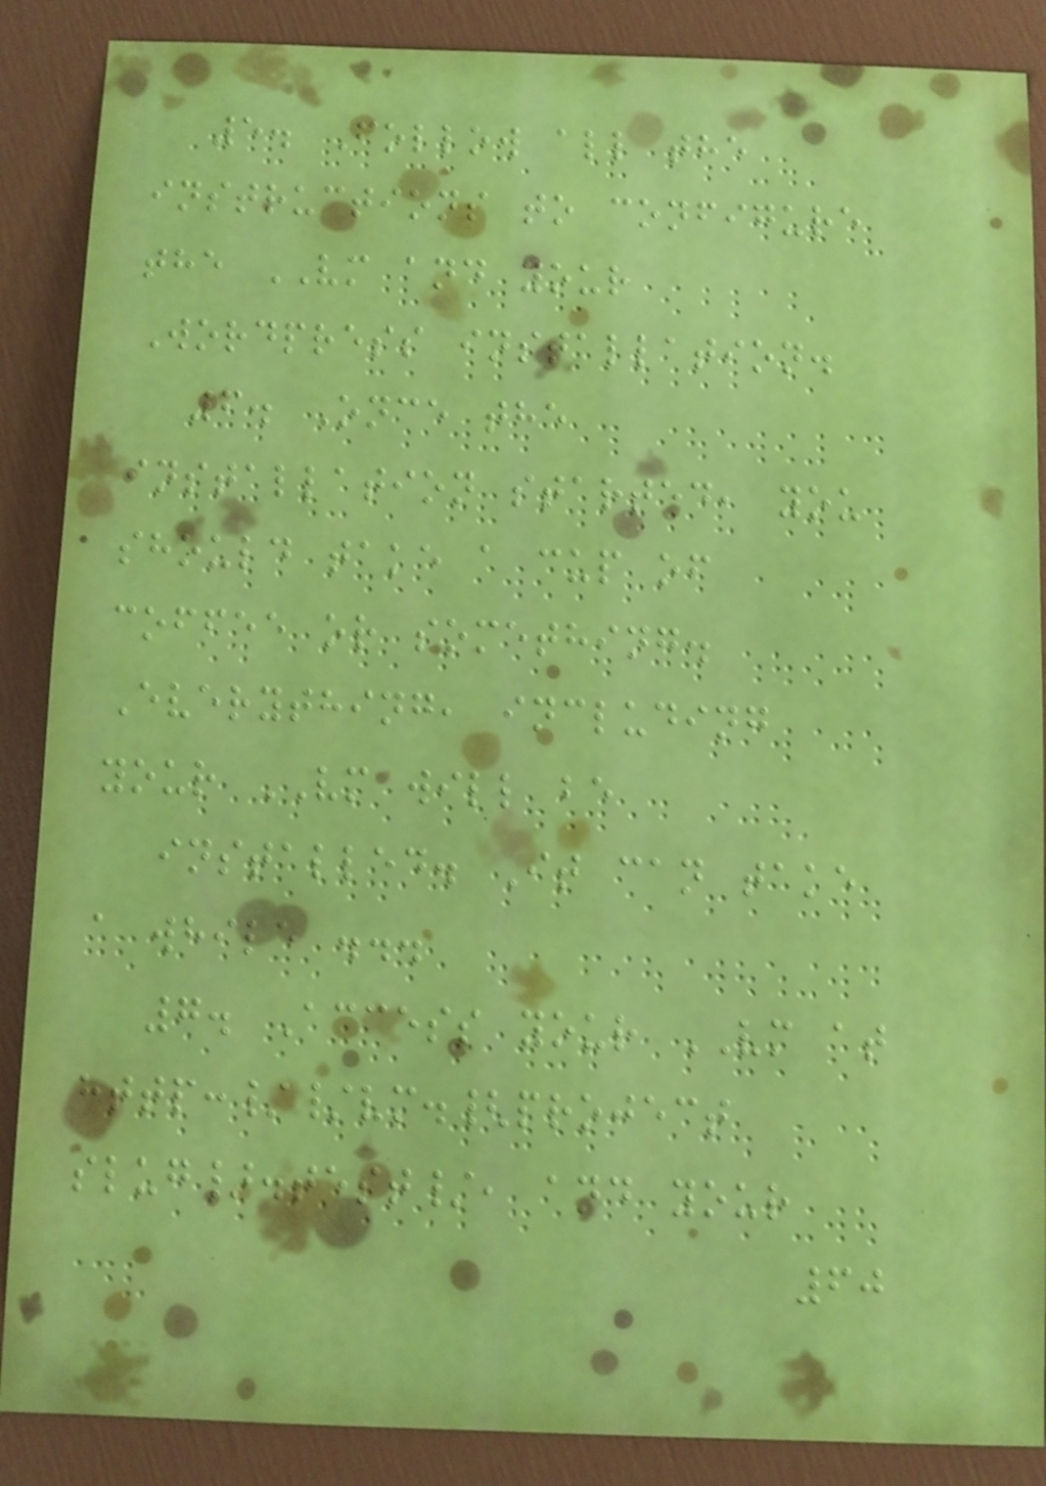5. Follow all the
instructions to configure
the VM and your
Wordpress installation.
6. Once the
installation started, you
should take a cup of
coffee or something.
Everything, including
your VM will be
installed. It can take
a while ...
7. Access your VM at
http://vm.{project
slug}.test/, and your
60
